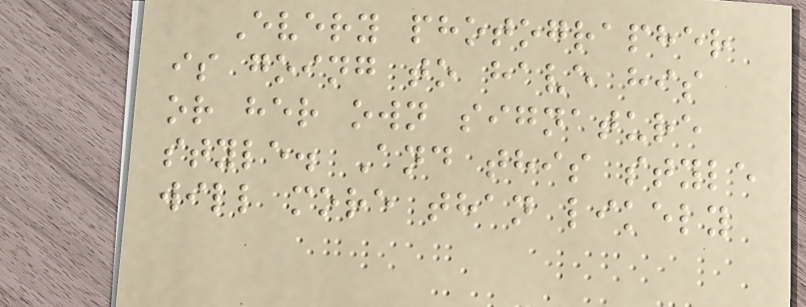Every photographer
is going to have his
or her own signature
style. And this style
will more than likely
